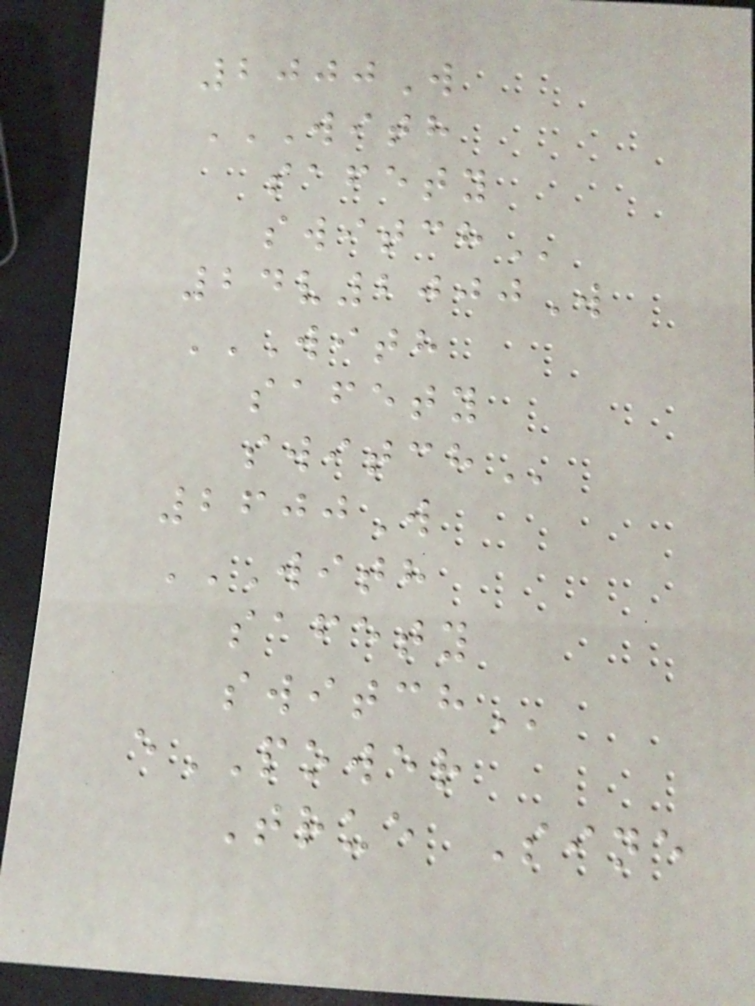2000W
WITH
SAFETY
SWITCH
24v2000W
WITH
SAFETY
SWITCH
2600W
WITH
SAFETY
SWITCH
ePOWER
True Sine
